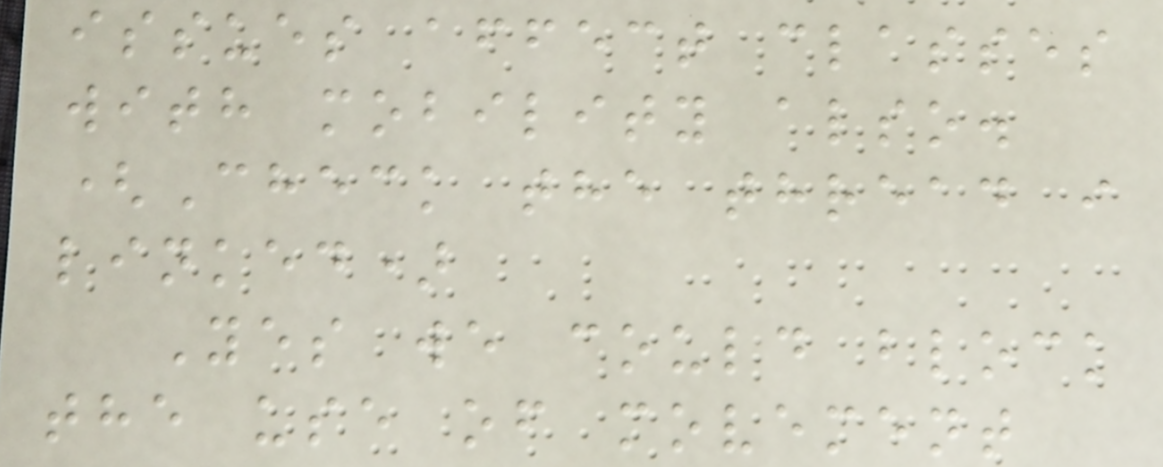issues affect classes
with mobility also.
(Check the thread i
linked)
Yes we could block
the use of movement
